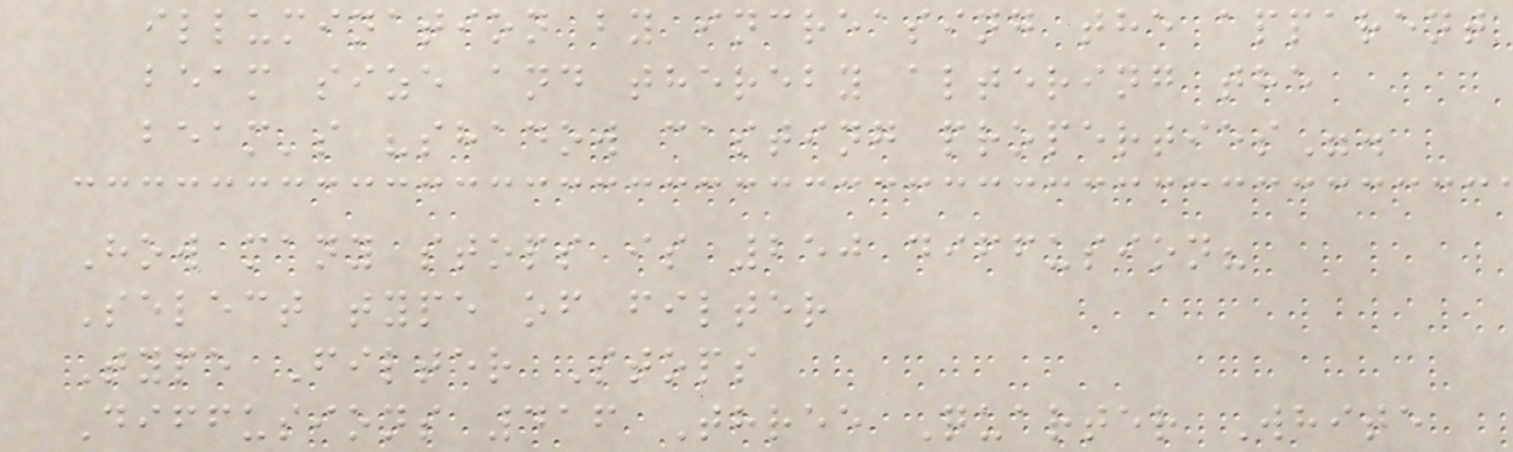illumination by increasing the apparent
beam size and thereby altering the
beam's "shadow casting properties".
How many stops is 250 diffusion?
Select type of filter
Type Filter Stops
Diffusions 416 Three Quarter White
